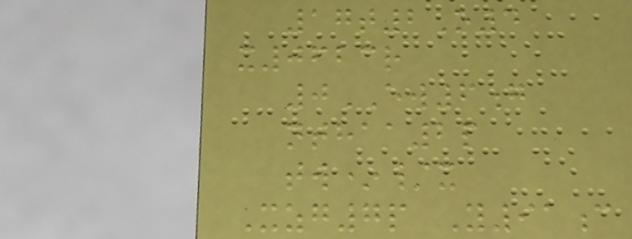17t2O4
x0623r
0EW6g
nthaa2p
tw*/x
Xzg7p Y91c
